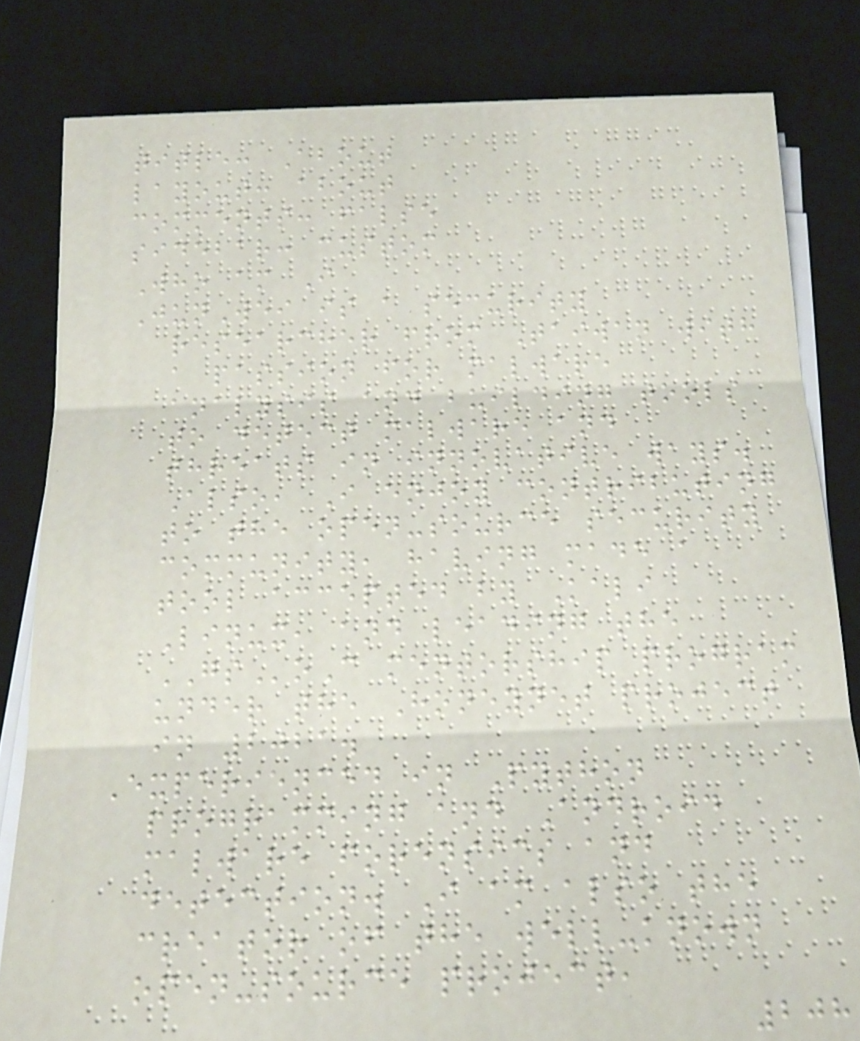title: About
layout: about
comments: false
sidebar: custom
Who am I
JunWei is a security
researcher from Taiwan with
a passion for malware
analysis and building tools
to detect malware and
threats in innovative ways.
Also, I enjoy contributing
to the open-source security
community, having made a
tool accepted by Kali
Linux, and leading the
GSoC mentorship program
under the Honeynet project
in 2021.
Experienced in Python
programming and Android
malware forensics and
detection. I am also the
creator of the well-known
open-source project,
208
